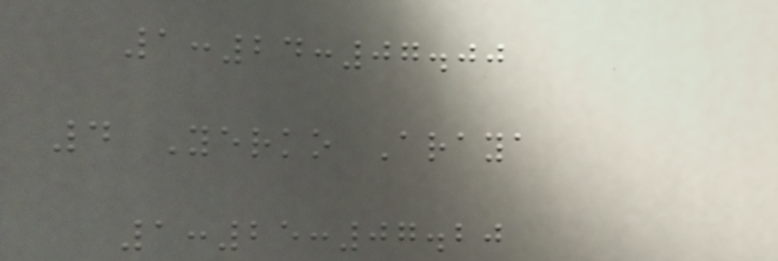1:24:07.00
4 Yerko Araya
1:25:07.20
